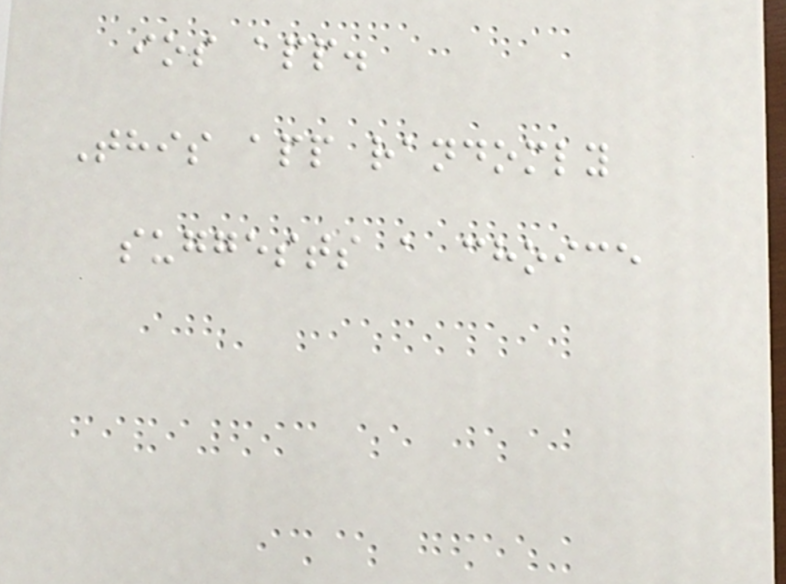ios app.
This app randomly
suggests a choice
